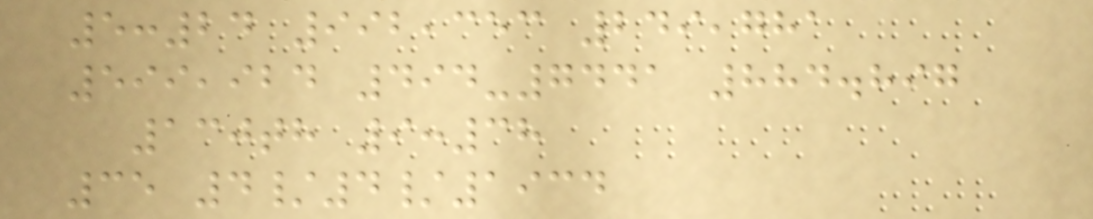5:24 992,353 249,781
599,924 494-7441 884.897
130th 9:38
35 4/4/1934
